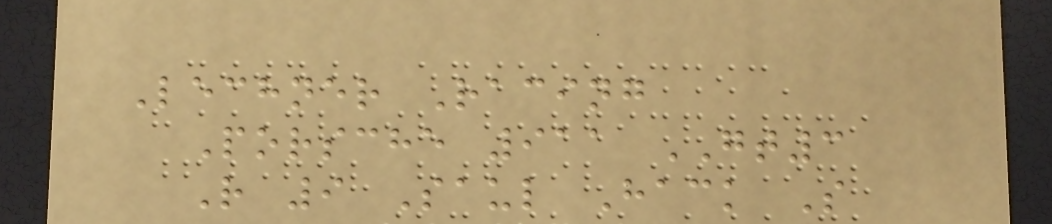Lechner Racing
Porsche 911 GT3
R 9 Saul Hack S
